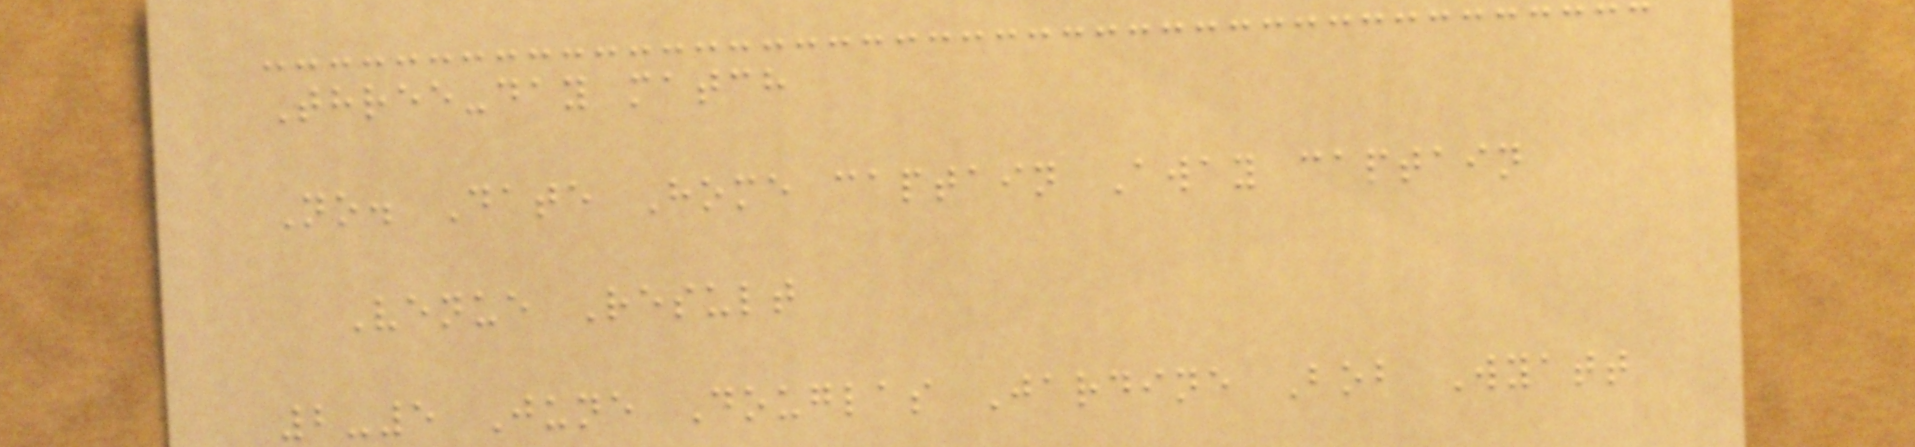Three-day match
No. Date Home captain Away captain
Venue Result
2-5 June Douglas Jardine Bob Wyatt
